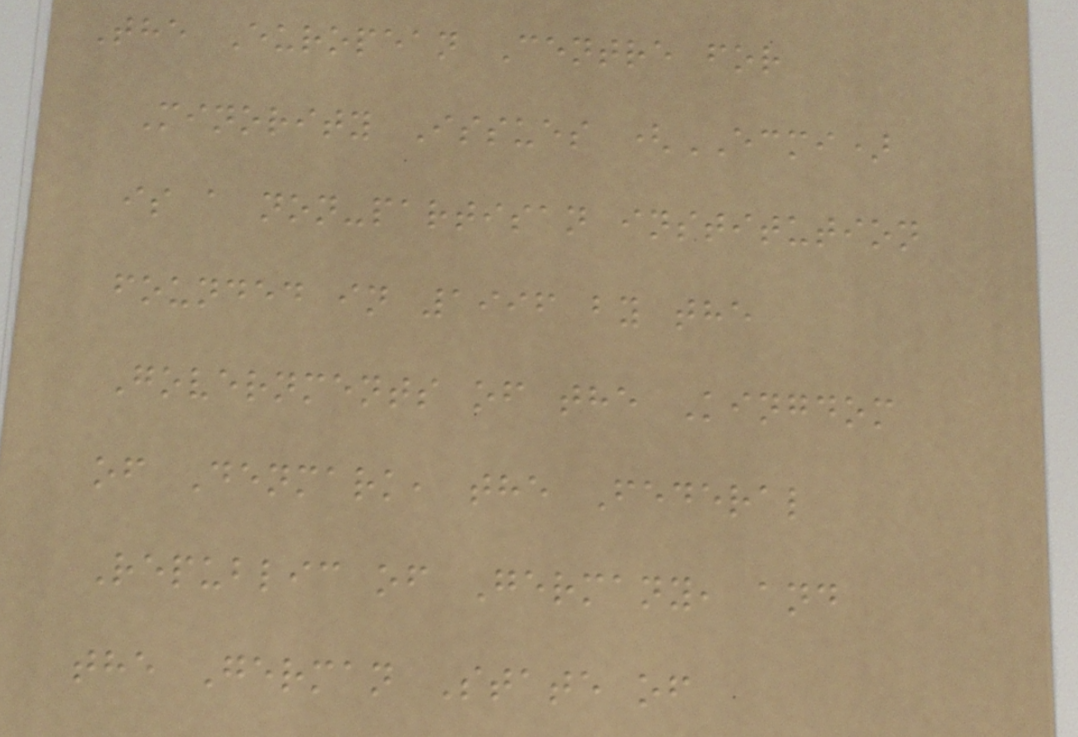The European Centre for
Minority Issues (ECMI)
is a non-partisan institution
founded in 1996 by the
Governments of the Kingdom
of Denmark, the Federal
Republic of Germany, and
the German State of
